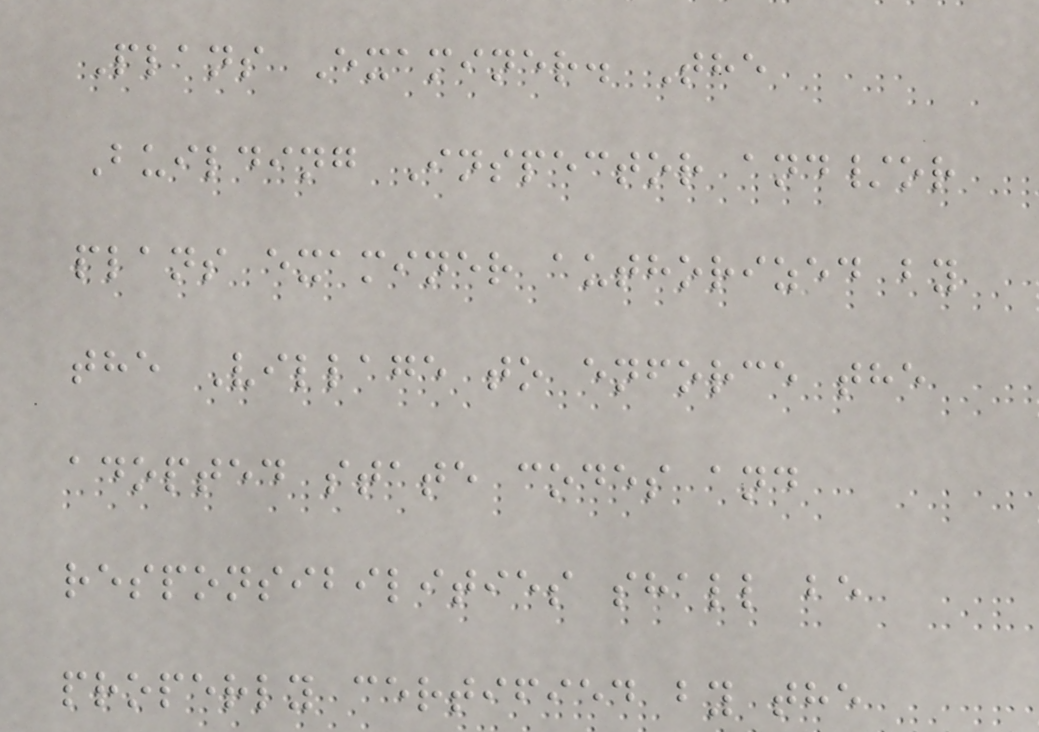Plans Examiner. The
Building Inspector and/or
plans examiner authorized by
the Village to enforce the
adopted state codes and
responsibilities shall be
properly certified by the
